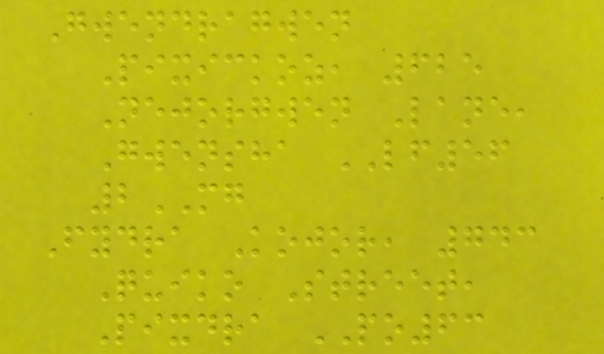Gwendragwen
Pixickoz, 625
Nejorgwen Lane,
Gwensha LF56
2MG
Fydra Kojor, 743
Quiko Street,
Pixdra PO63
